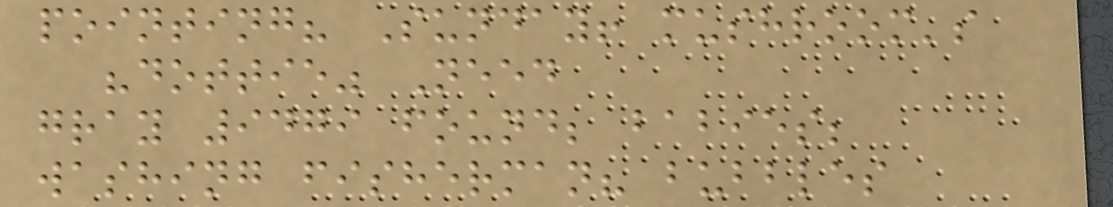pointing? Sunday! mushroom's
"dottie" Need
gray 9479 found; babies;
washing fisherman? bubbles
